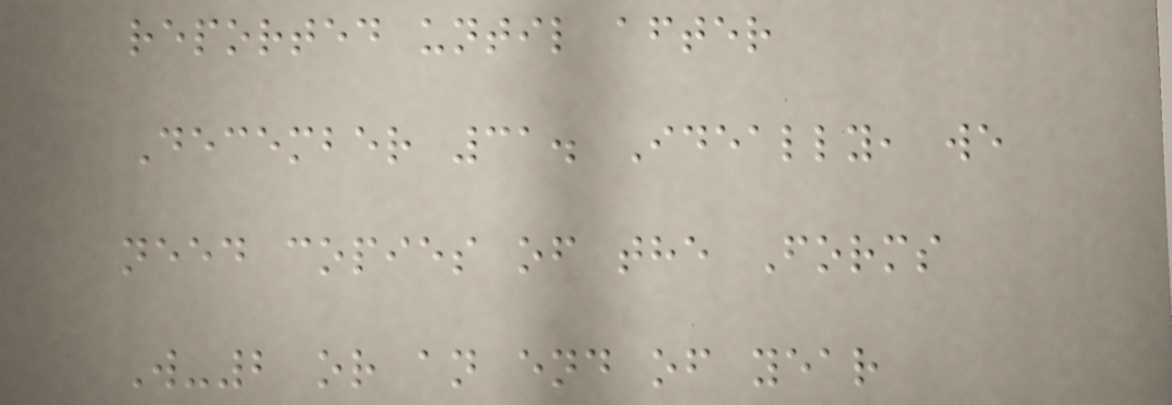reported until after
December 31. Ideally, we
need copies of the Forms
W-2 or an end of year
